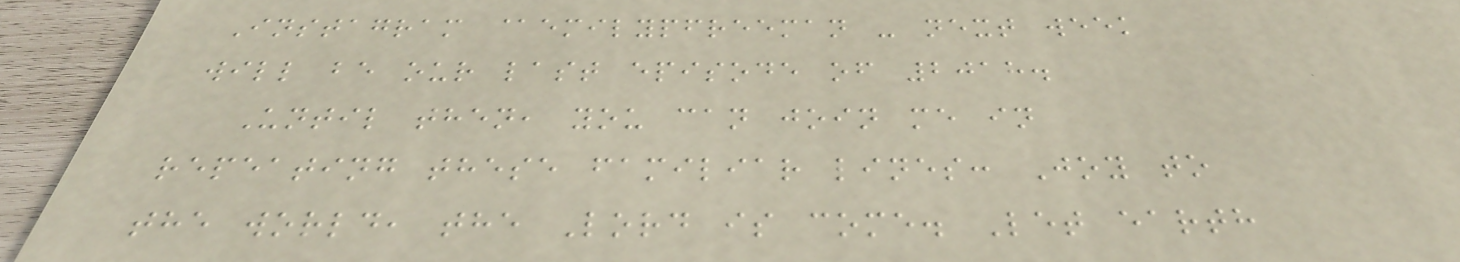Instagram @emilypfreeman - next week
will be our last episode of 2018.
Until then, you can join me in
repeating these familiar lines: Joy to
the world, the Lord is come. Let earth
